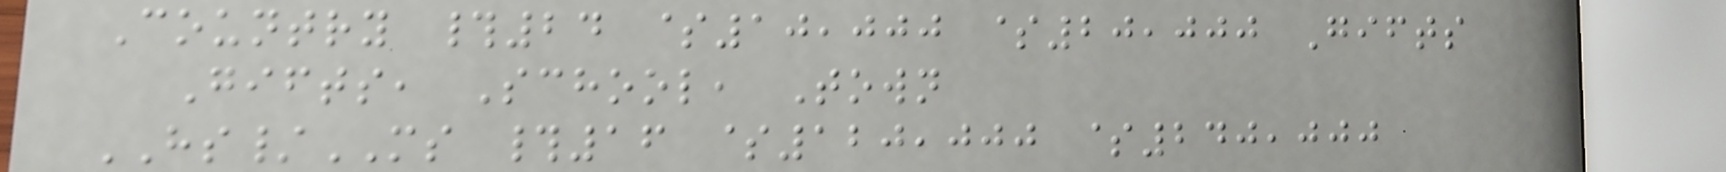Country #24 $10,000 $20,000 Gifts
Gifts, School, Town
HS/MS #16 $120,000 $240,000
